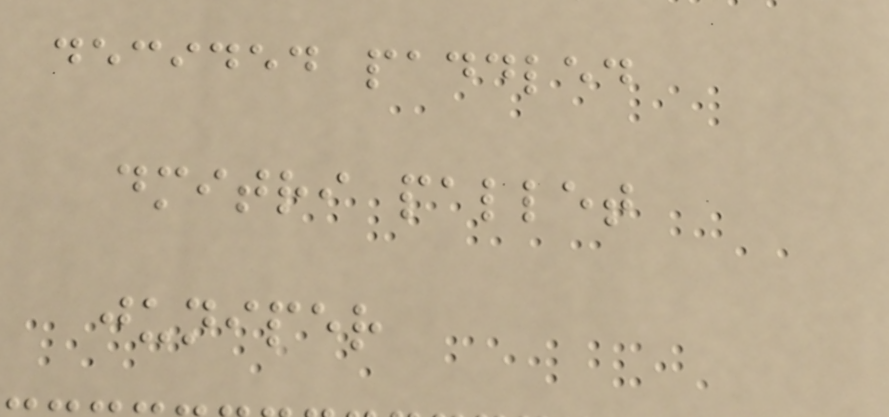decided paddled
dmitri pallet
juniper
